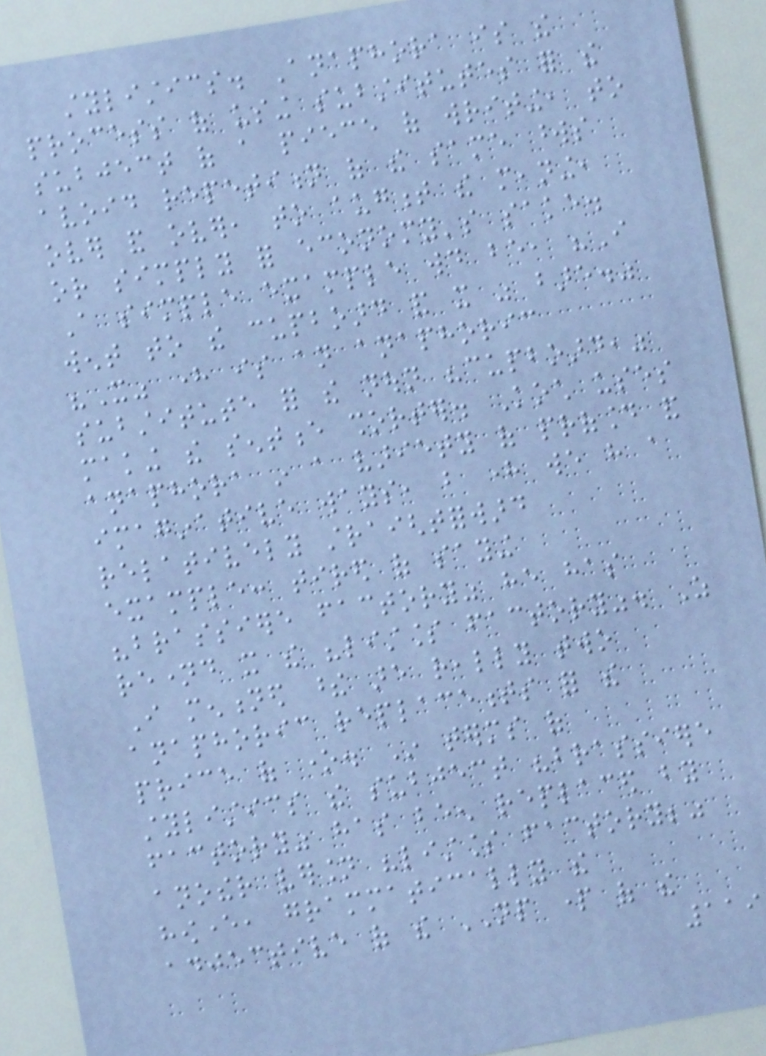stylistics. Anaphora is the
process of using substitutes for the
subject of a piece of writing, to
avoid repetition of the same words
over and over, to augment the meaning,
or simply for economy's sake.
A simple example would be, "I
went to the cupboard and it was bare."
"It" here is an anaphoric
substitute for the noun "cupboard,"
making the sentence shorter. Koch uses
anaphora in a variety of profound and
imaginative ways, but here we have a
relatively straightforward
example: tired of saying
"brassiere factory" he has
renamed it the "listless factory". As
I mentioned these are really two
anaphoric replacements for the
price of one. In terms of
stylistics the subject "brassiere
factory" has been replaced by
another version "listless factory;"
however, grammatically the
adjective of the NP part of the
119
